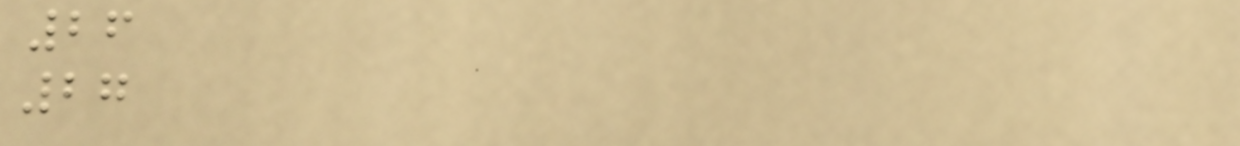26
27
